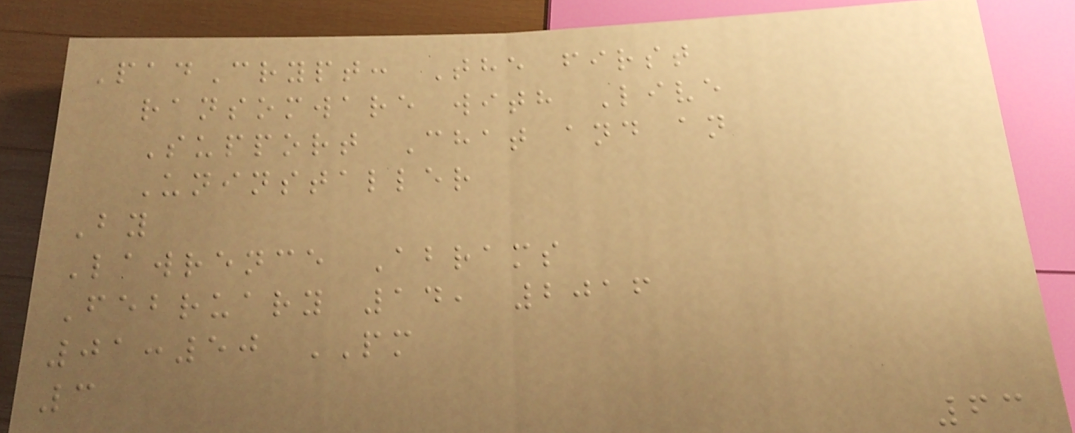PadCrypt: The first
ransomware with Live
Support Chat and an
Uninstaller
By
Lawrence Abrams
February 14, 2016
01:50 PM
3
63
